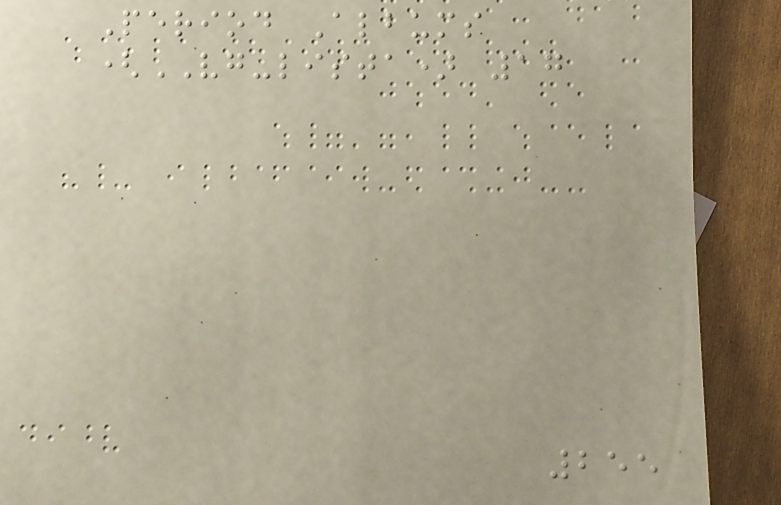Period Albums
(VG-lista) 17
255
